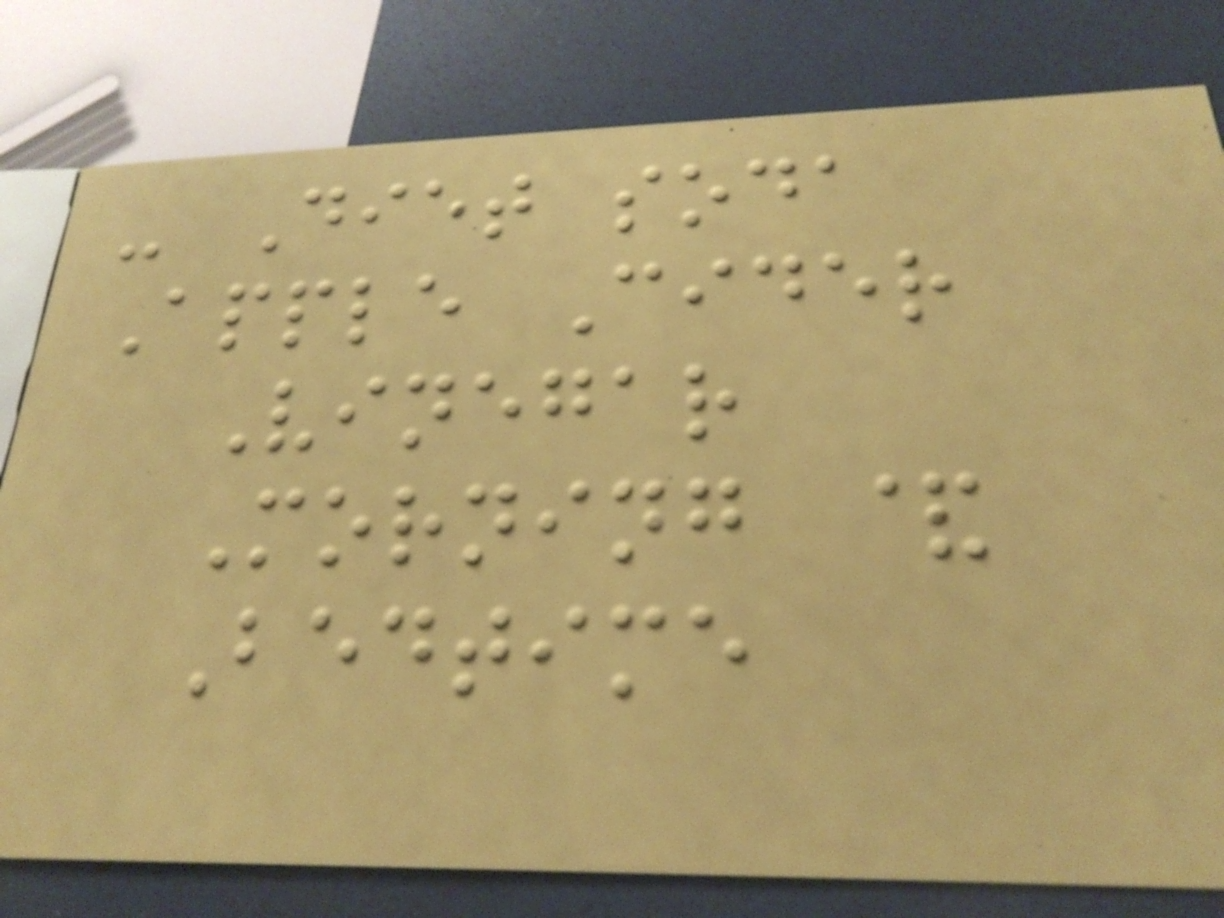- Diet soda
Apple Cider
Vinegar
Morning &
Bedtime
